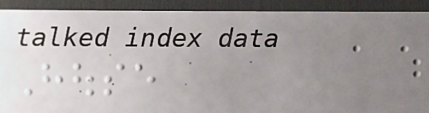House
